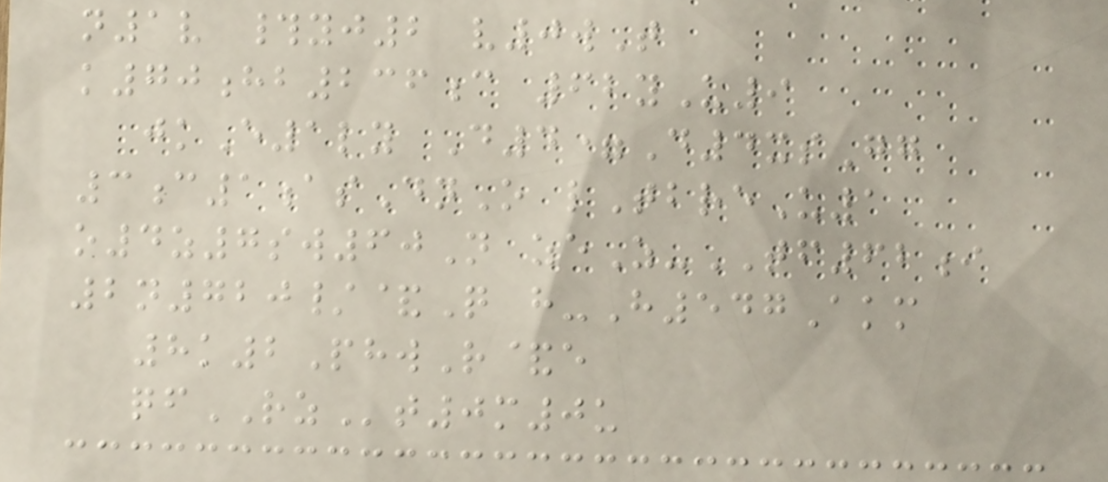n1v #yj2 v0wT
k70hb236c 62yU9
jkE1ly D4=D4xsGg
3c1asDnO lTbreU1
o4z7sw60N zeZ-TF62i
2n720/&Q h-H547Akm
8k2PhwR&e
qfRZt0m0u
